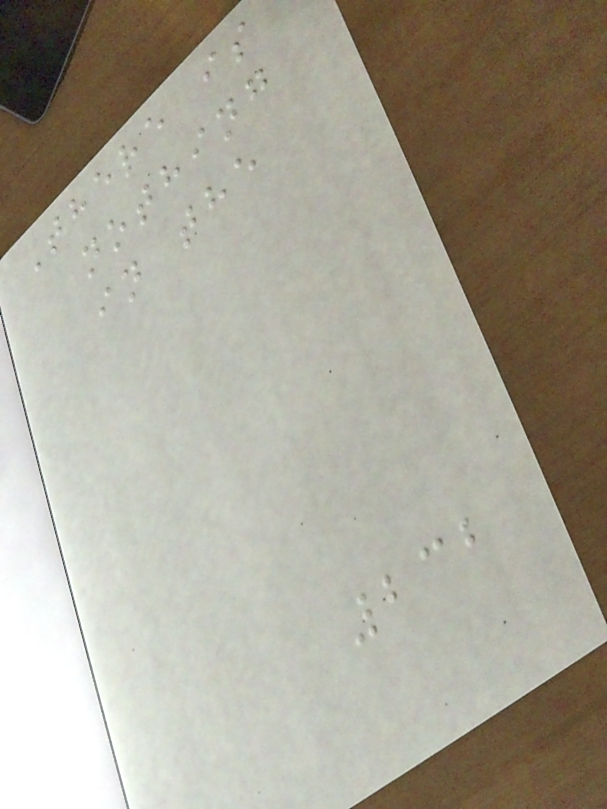There is
nothing
in the
232
